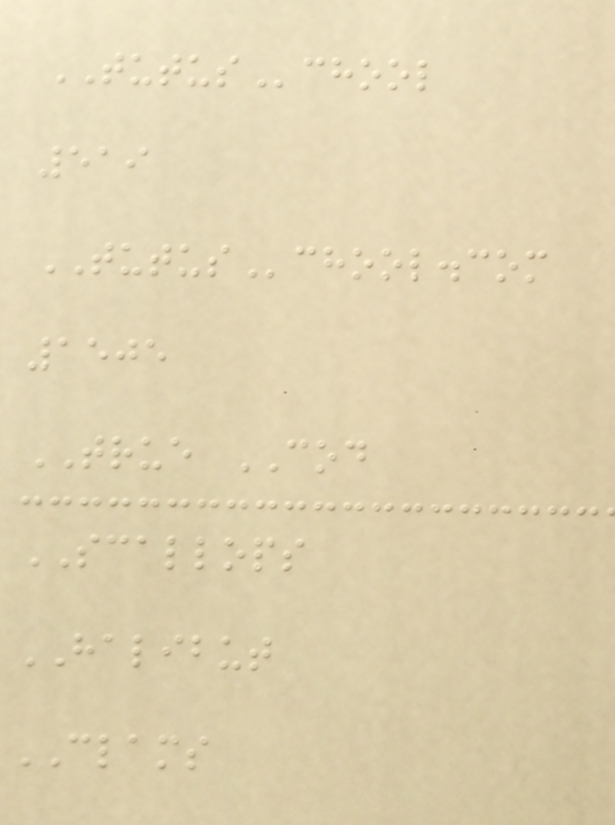TUTUSchool
519
TUTUSchool.com
1505
TRUE COD
SCALLOPS
HALIBUT
CLAMS
